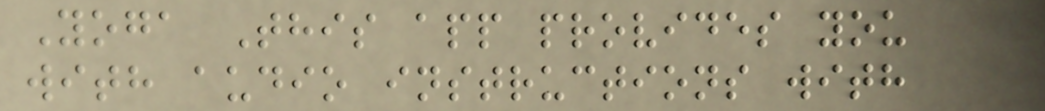Yoga This app provides you
with audio instructions with
